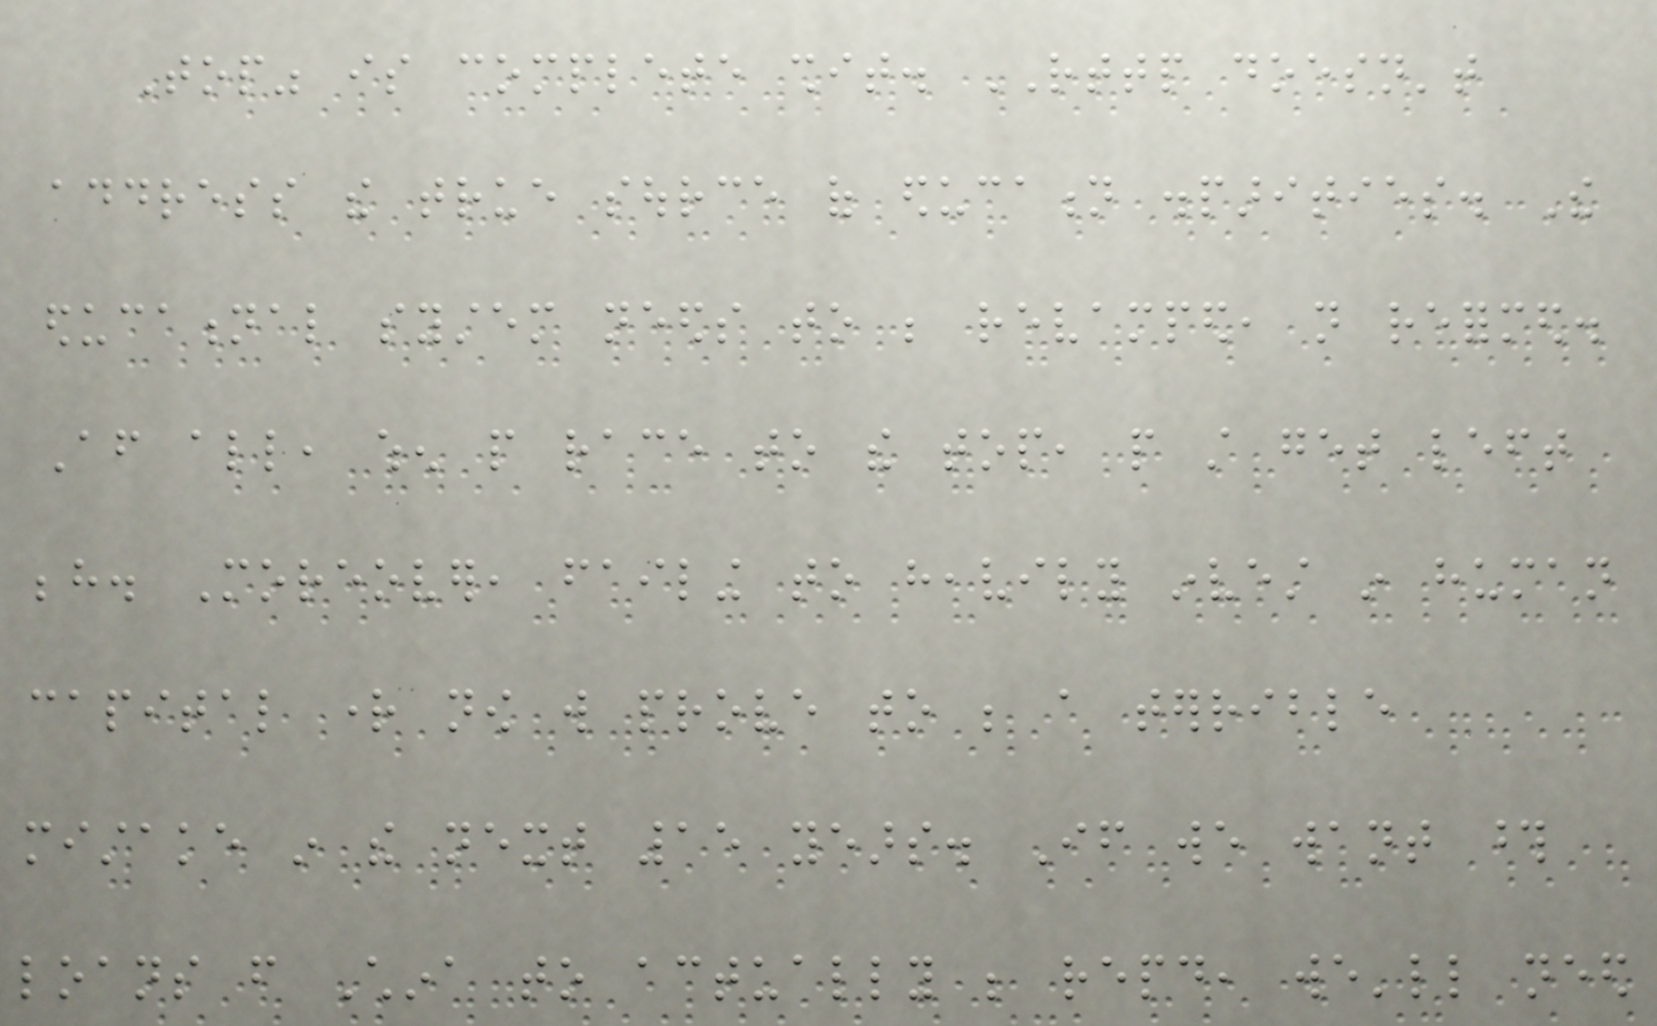Top" is complete shit. RTTP doesn't
address the true source of education disparities. The
educational system needs to be revamped, not reformed.
After all, when people race to the top, people still get left
behind. Moreover, failing to heavily invest in human
capital right now will prove to be a terrible
mistake in the next 15 years. If we want those
loans from China to actually be repaid, we'll need
